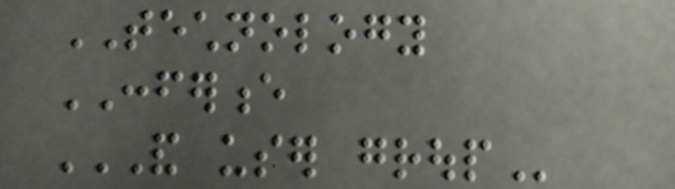TECHNOLOGY
CONFERENCE
AND USER GROUP
